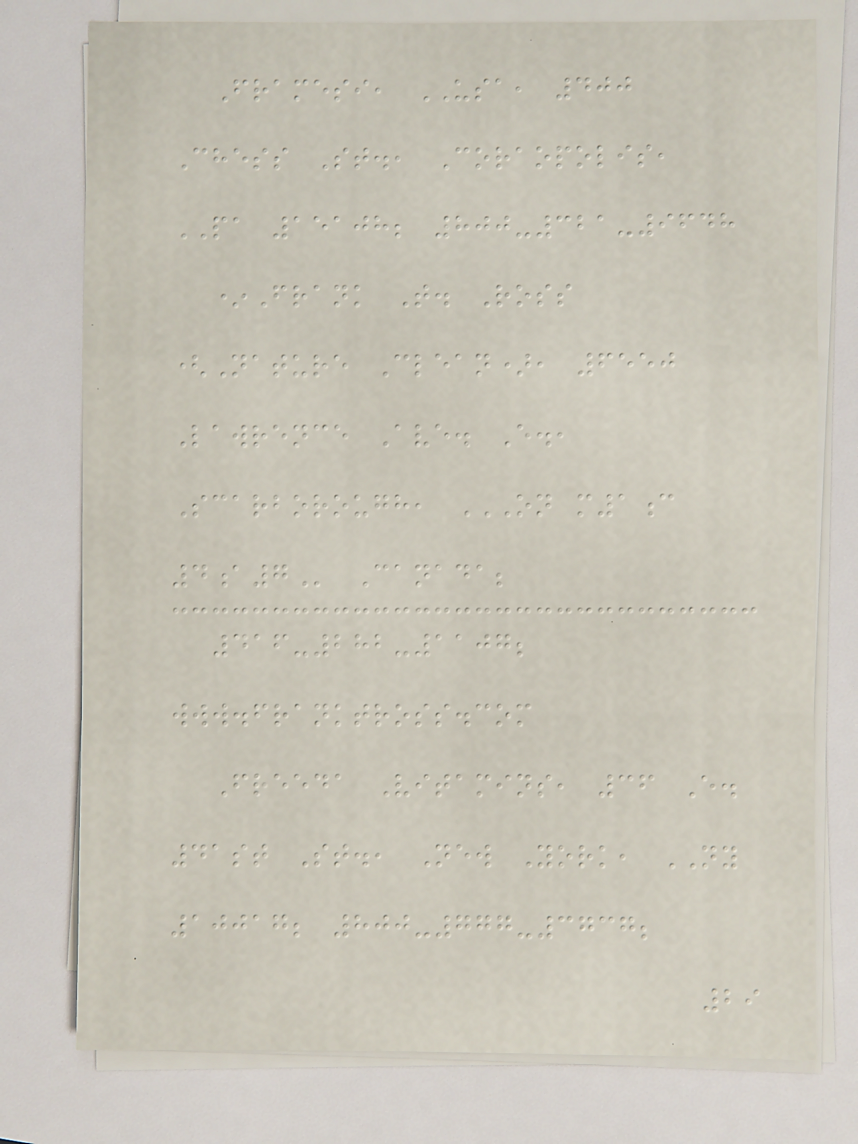Framesi, USA, 400
Chess St., Coraopolis,
PA 15108; 800-321-9648
*Frank T. Ross
(Nature Clean), 6550
Lawrence Ave. E.,
Scarborough, ON M1C
4A7 Canada;
416-282-1107;
www.franktross.com
Freeda Vitamins, 36 E.
41st St., New York, NY
10017; 800-777-3737;
29
